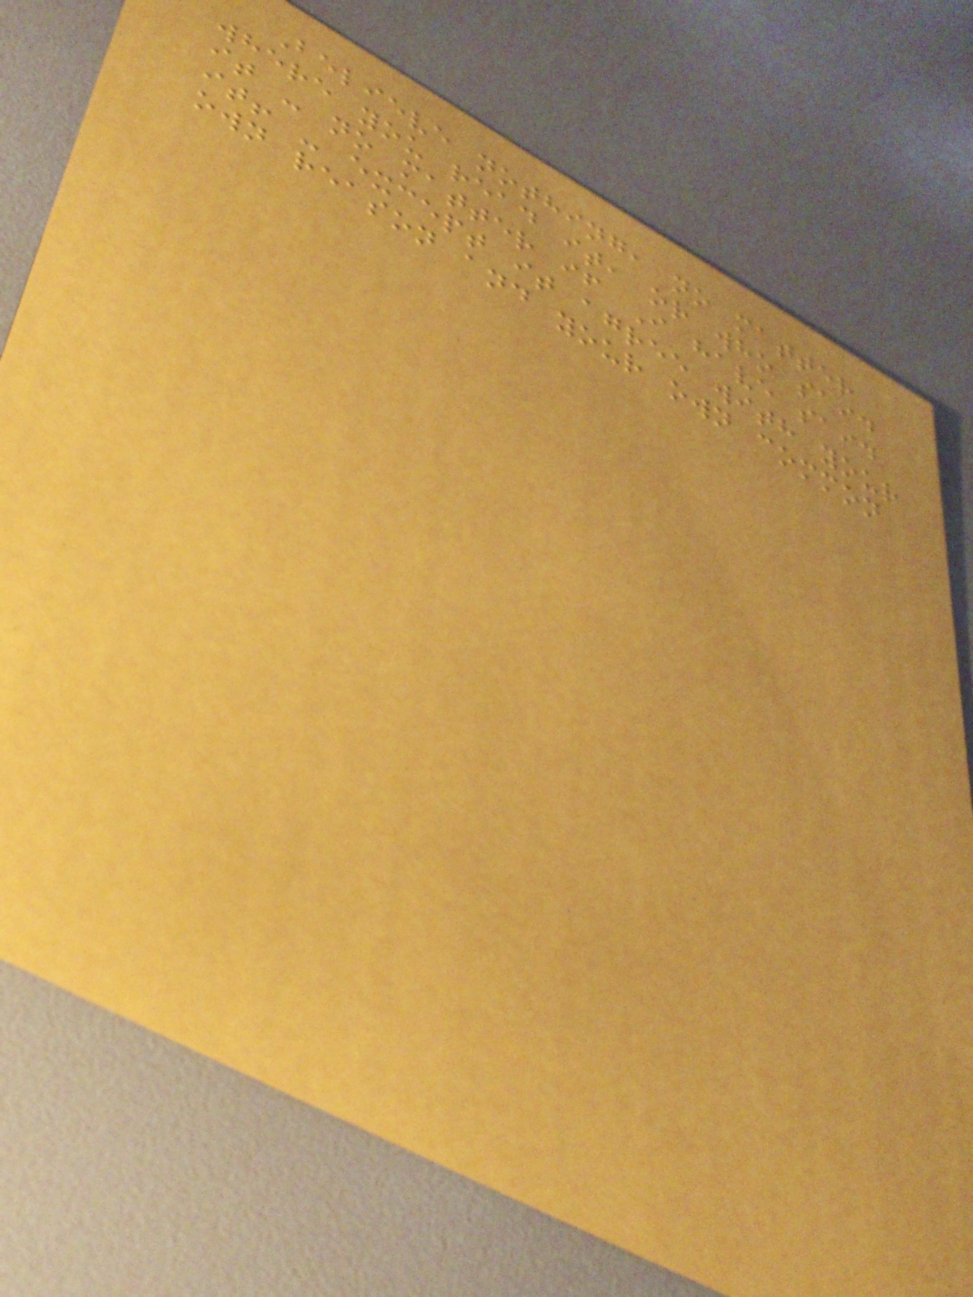Believe nothing, no matter
where you read it, or who said
it - no matter if I have said
it! - except it agree with your
own reason and your own common
